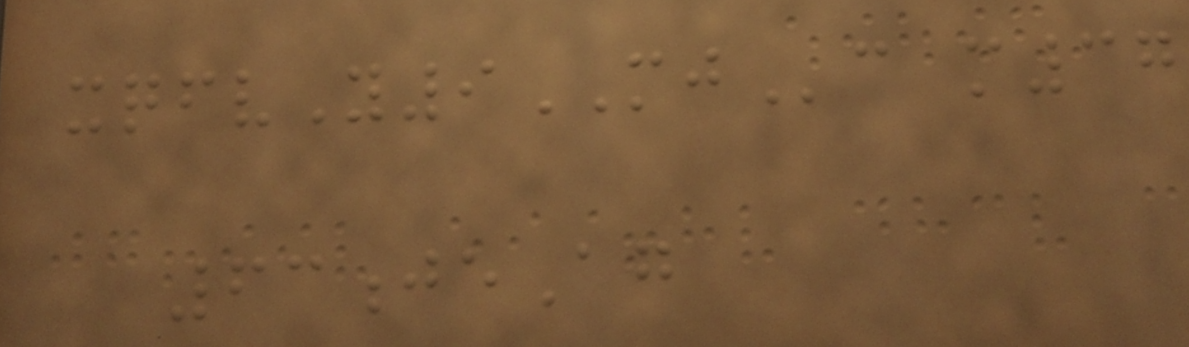xqfvY9MJc m37
63jeAg
